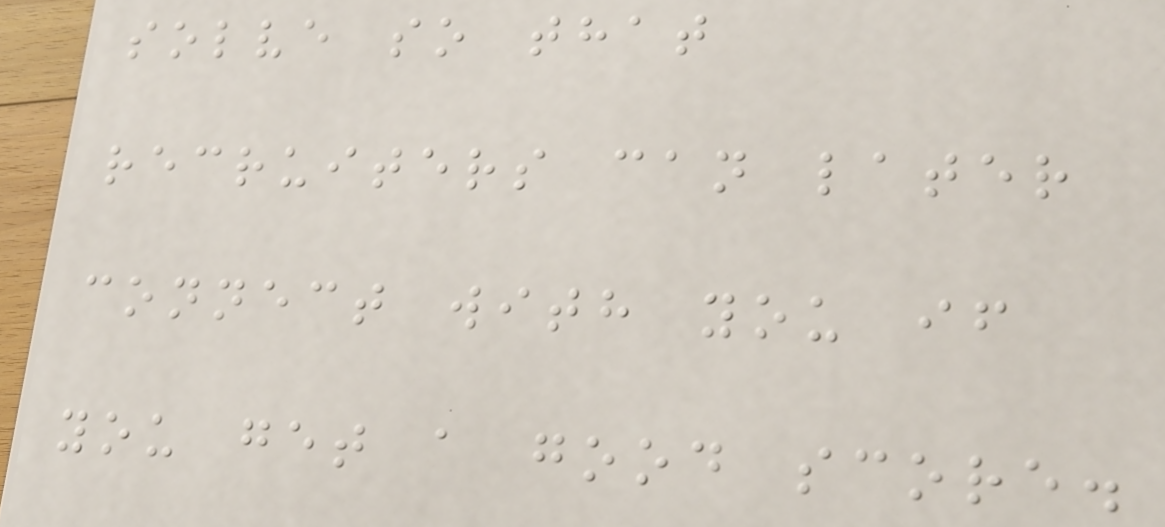solve so that
recruiters can later
connect with you if
you get a good score.
